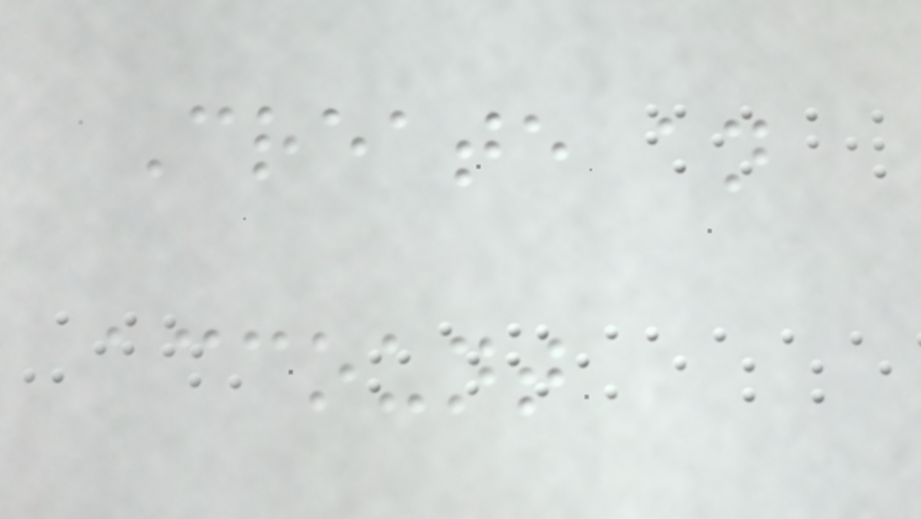Create an
account
